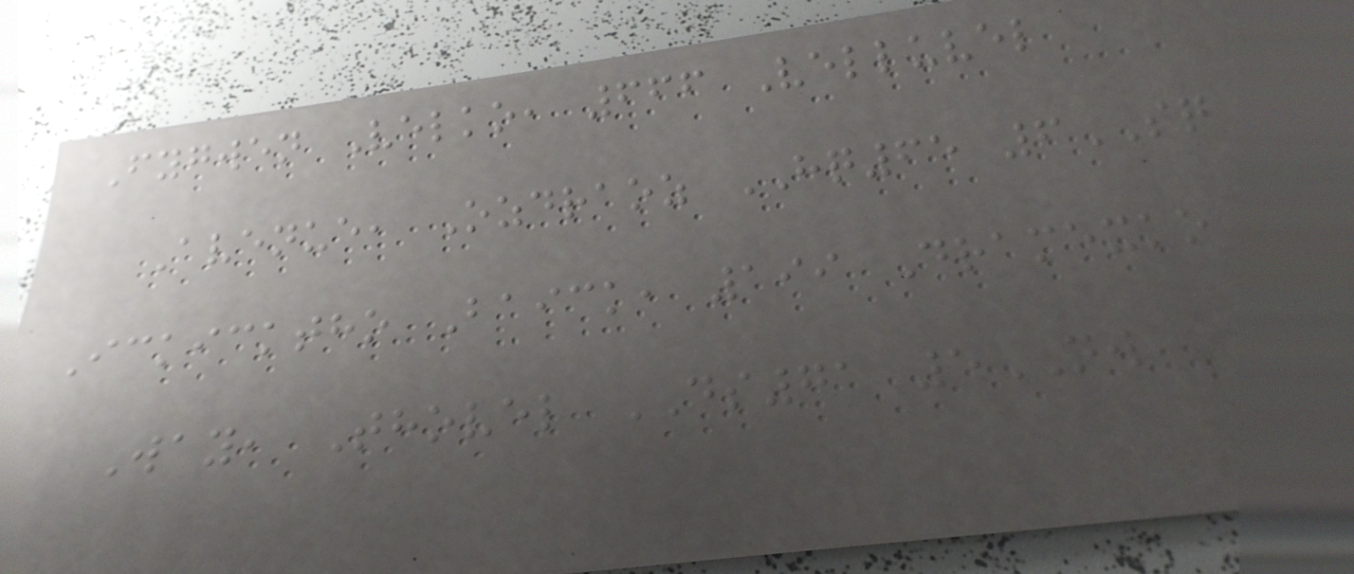Fygwen Velko, 666 Velluvel
Avenue, Ozdraoz HQ65 6SQ
Ickicktho Baick, 199 Dramexko
Way, Thovel DS71 5NW
